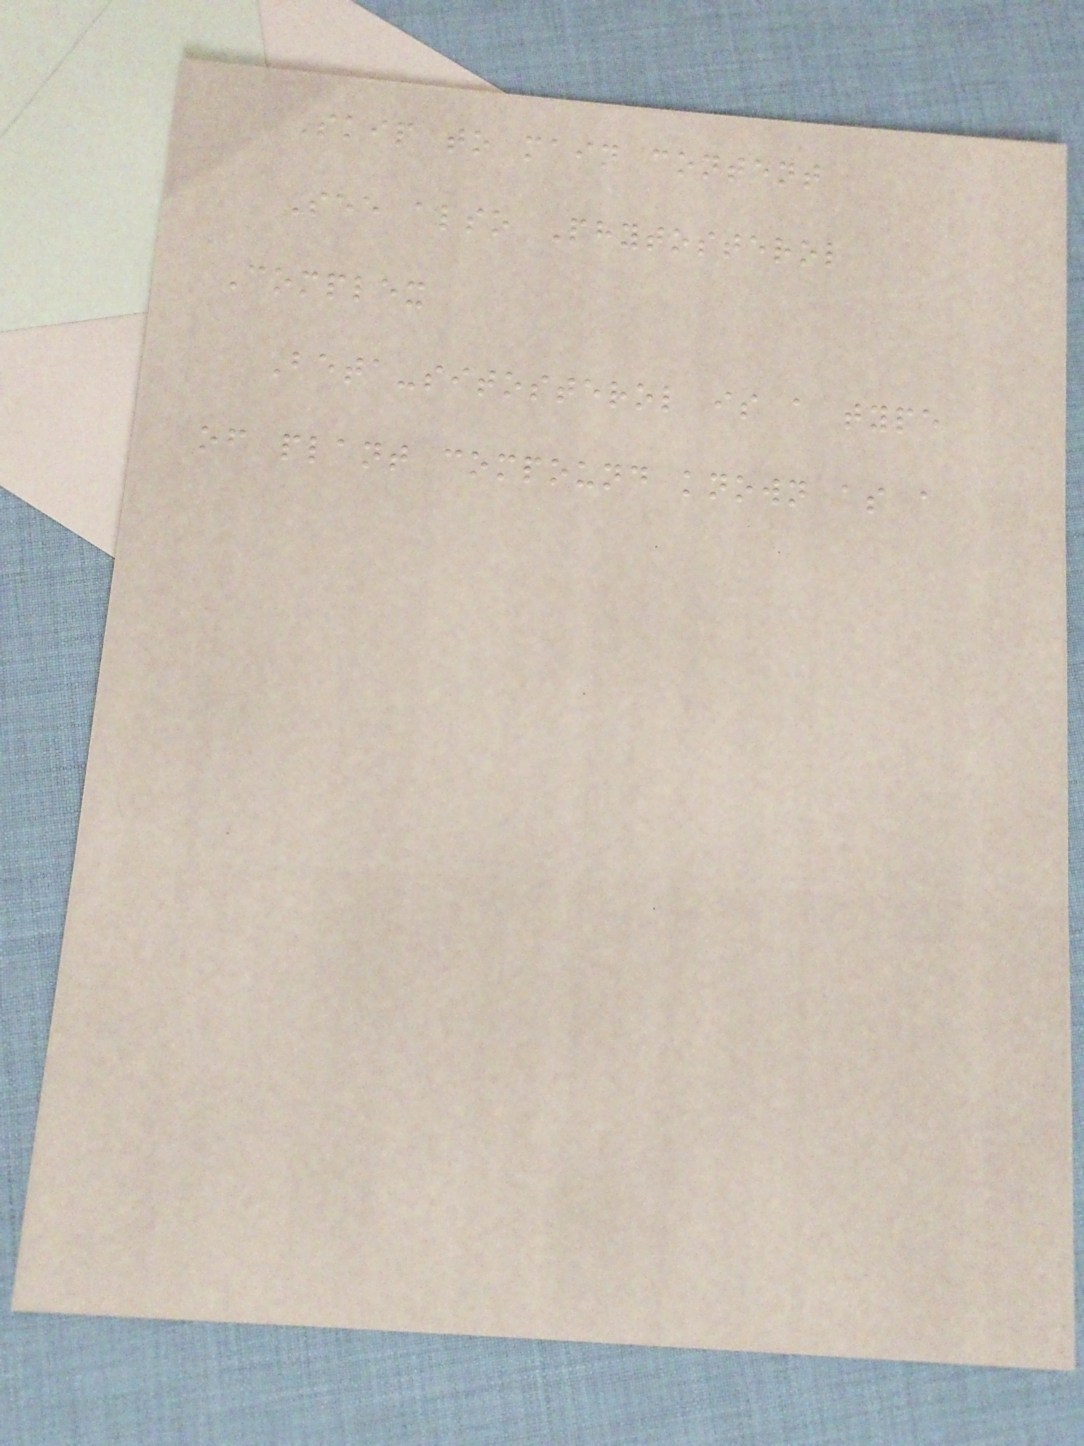Skip to main content
See also Phytosterol
Complex
Beta-sitosterol is a type
of plant compound known as a
